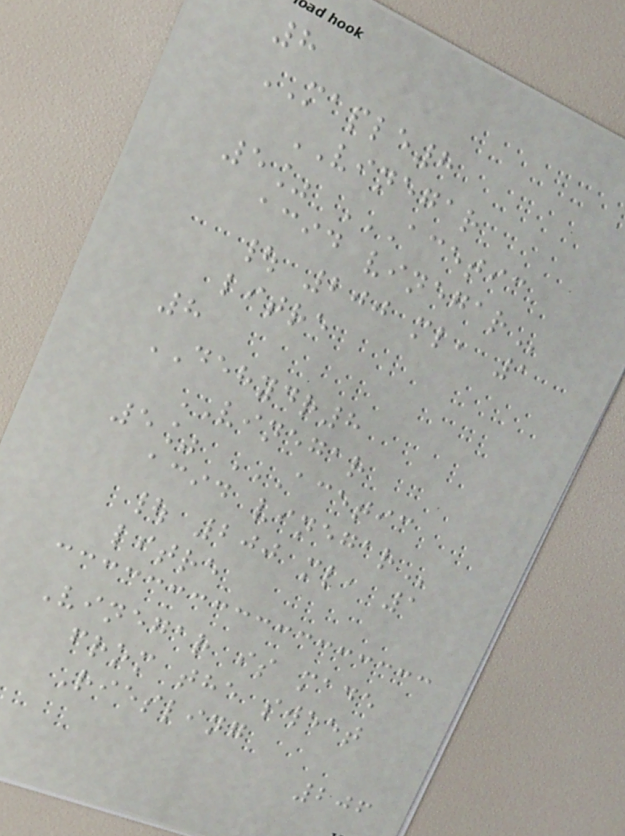8
MAPLE8
VINEGAR
5% ACETIC
ACID VINEGAR
| 200 ml, 1
litre
8
DEHYDR8
VINEGAR
5% ACETIC
ACID VINEGAR
| 200 ml, 1
litre
Vinegar is made
from the sweet
Riesling
206
